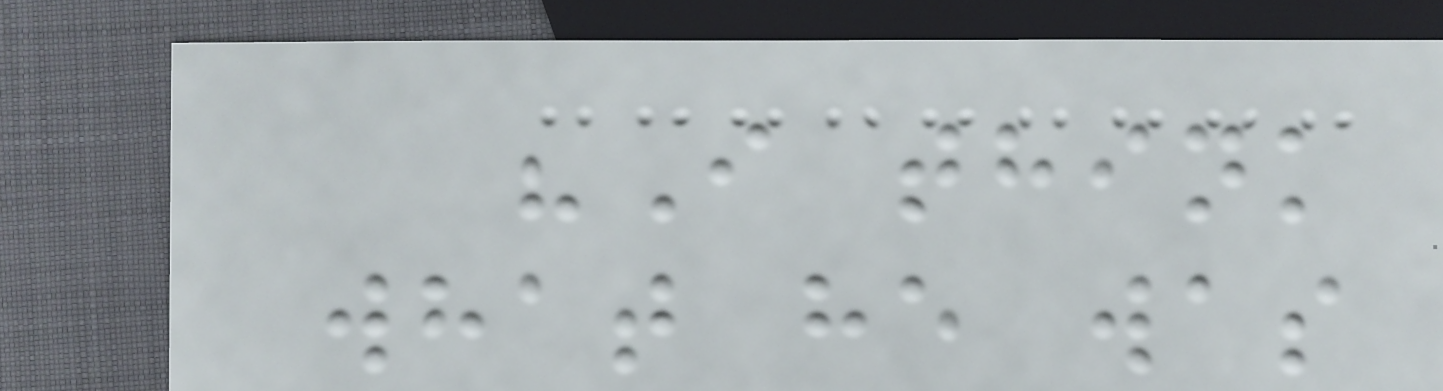"I think
what he was
